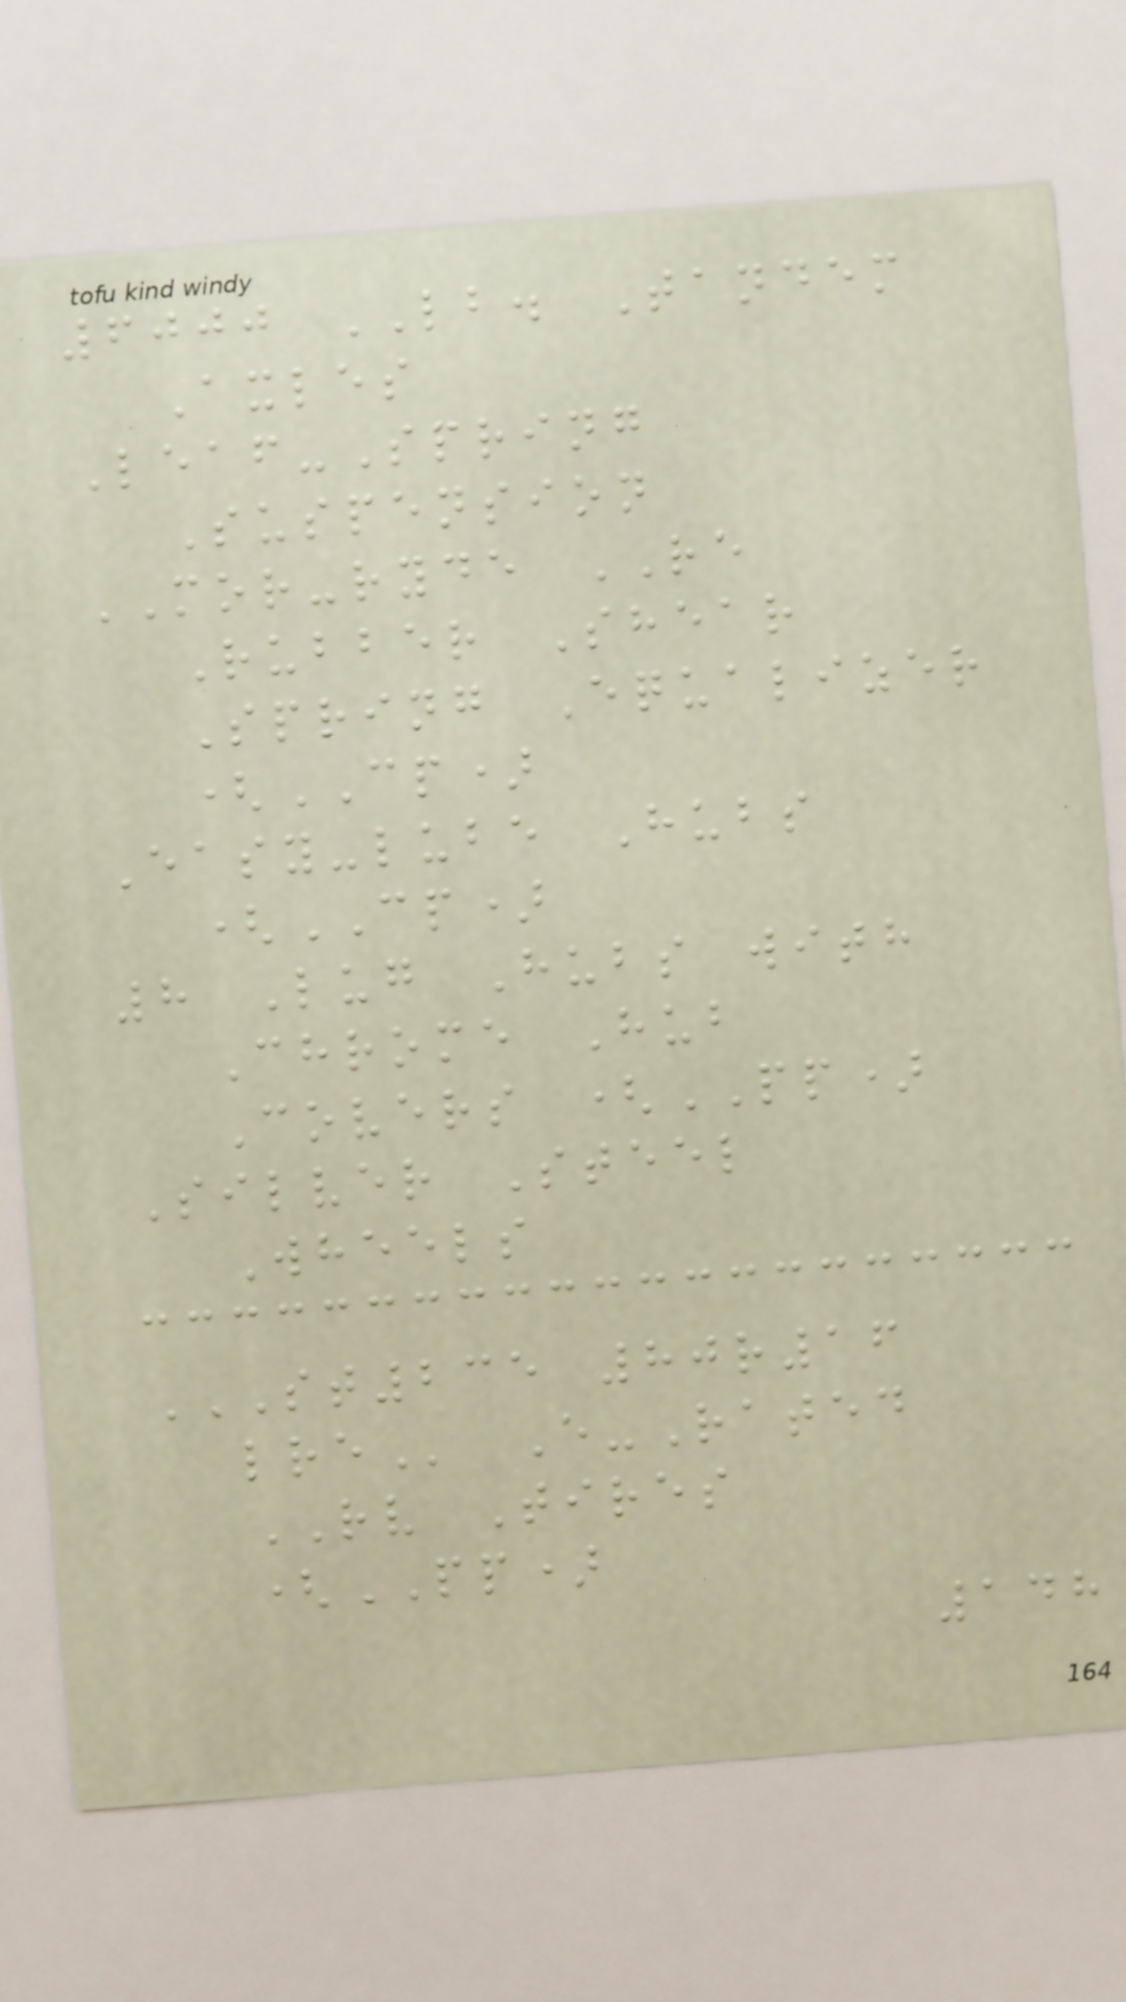6000 LB. Tandem
Axles
Leaf-Spring
Suspension
MOR-ryde RE
Rubber Shear
Spring Equalizer
(CP)
Easy-lube Hubs
(CP)
8 Lug Hubs with
Chrome Hub
Covers (PP)
Silver Steel
Wheels
ST235 80R16
LRE E-Rated
RV Tires
(PP)
148
